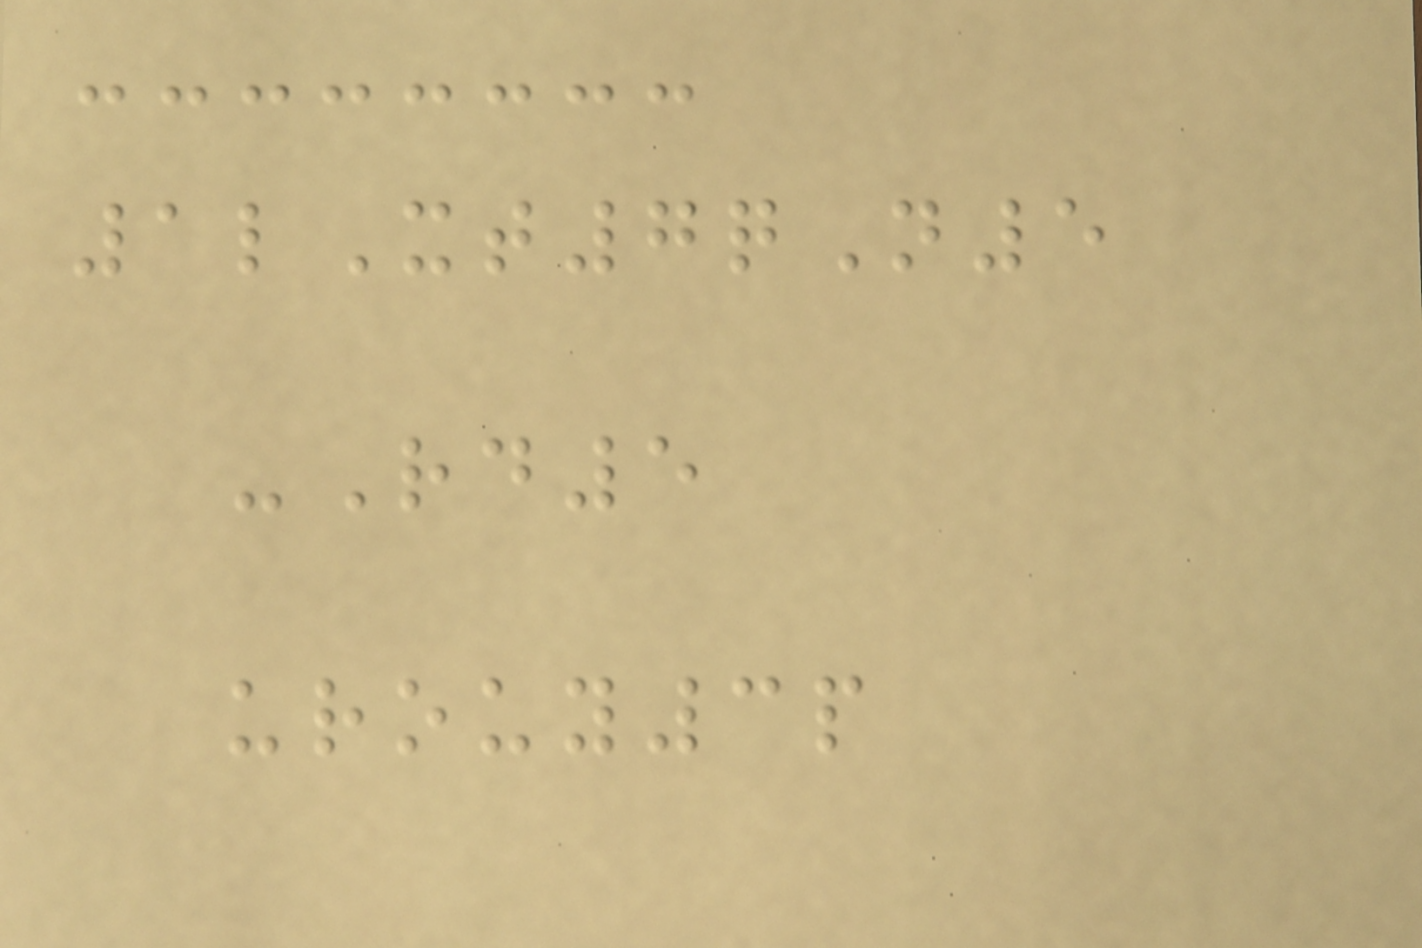1lXt7qN5
-Rd5
urouy3p
